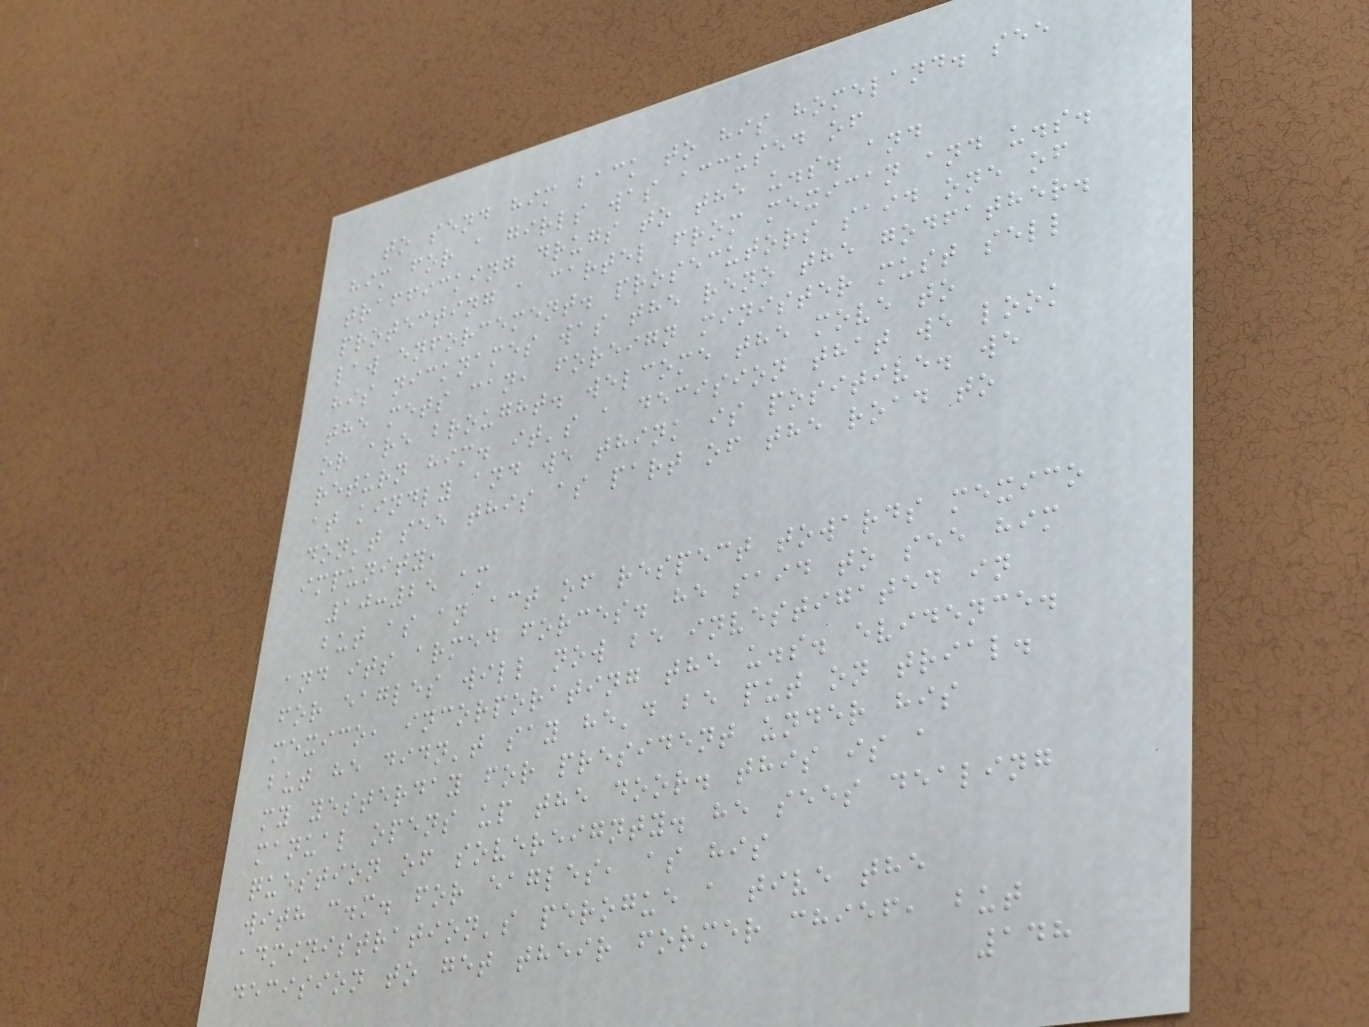to send him back to his homeland. see
him for a girls was accused of
trafficking drugs to the u.s. and
protecting a cartel from mexican and u.s.
law enforcement. prosecutors said one of
his nicknames was the reno the godfather.
the mets can, foreign minister must sell
or are brought. welcome the move to
return him. it's a decision that we look
at kindly and we think is positive. we
don't see this as part of the road to
impunity,
10:25 am
but as an act of respect towards mexico
and its armed forces. he said to see him
for eagles will now be investigated in
mexico, incorporating the u.s. evidence.
but he didn't say he'd be put on trial.
my yesterday for president under his
manual opens up the door. this is a
question of sovereignty. he sees dealing
with c.m. for eagles, as his
administration's perogue a tive the
decision to get their former chief, but
148
